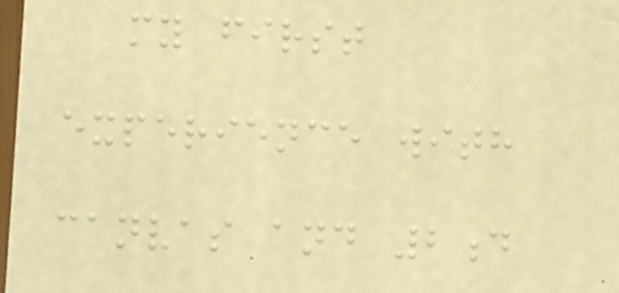my first
experience with
canvas and 2d
